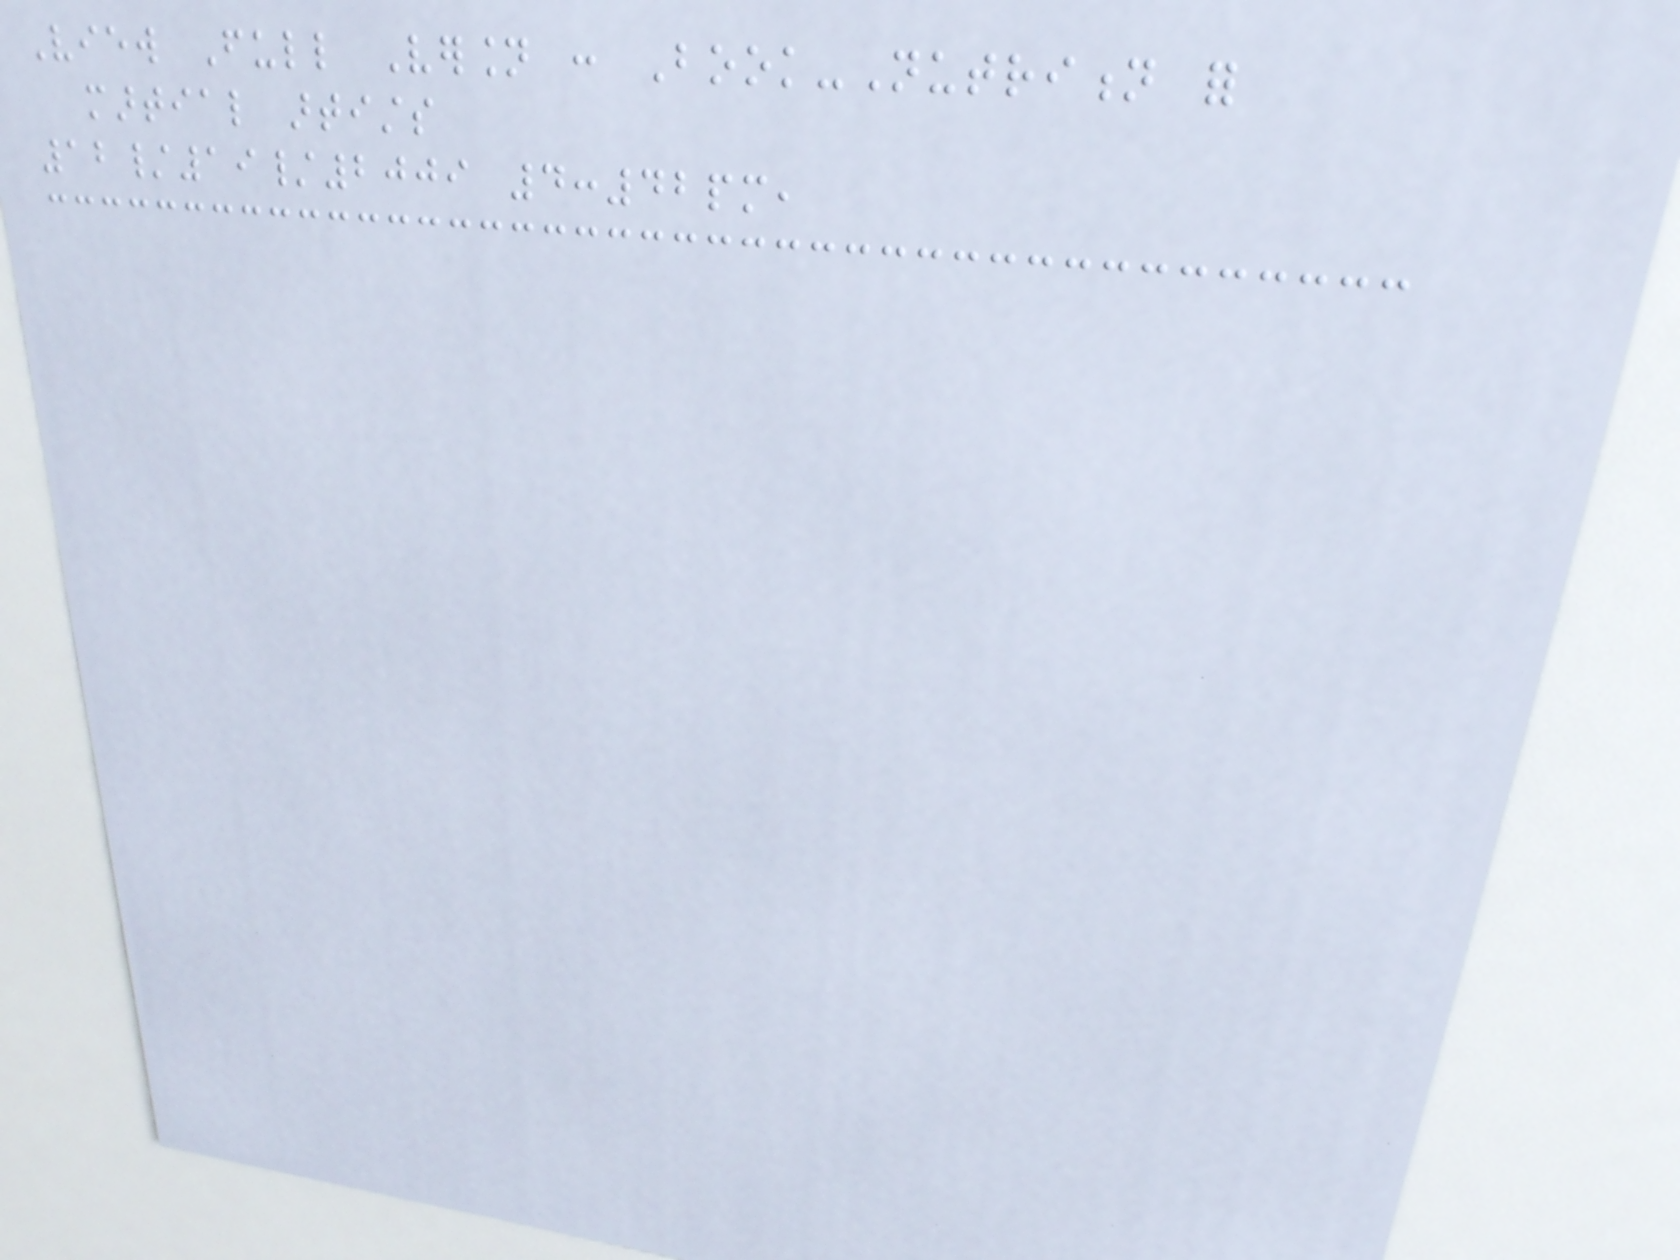View Full Version : Book-Nutrition for
martial artists
12/19/2009 4:42pm,
